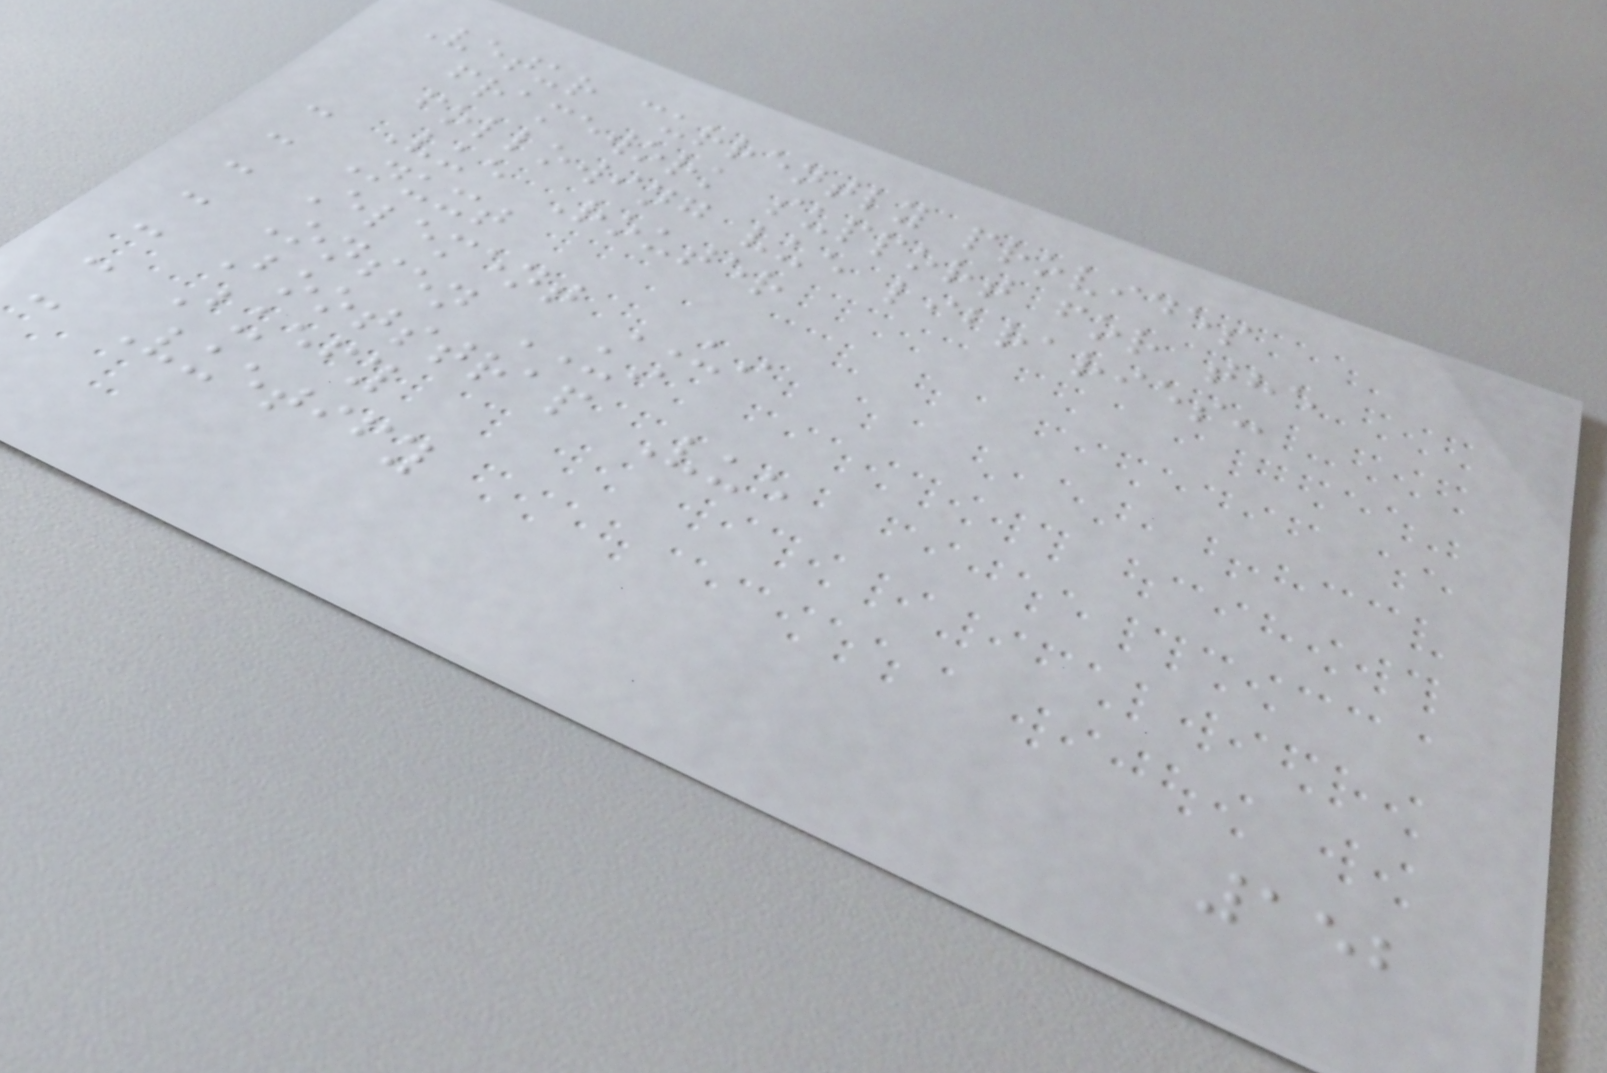Vetur currently provides
framework support for the
following vue libraries:
- Vue Router
- Nuxt
- Element UI
- Onsen UI
- Bootstrap Vue
- Buefy
- Vuetify
152
